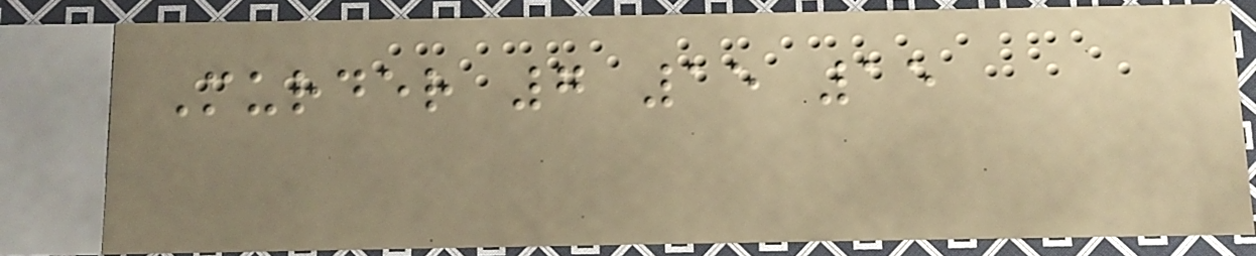Murder 7 15 15
